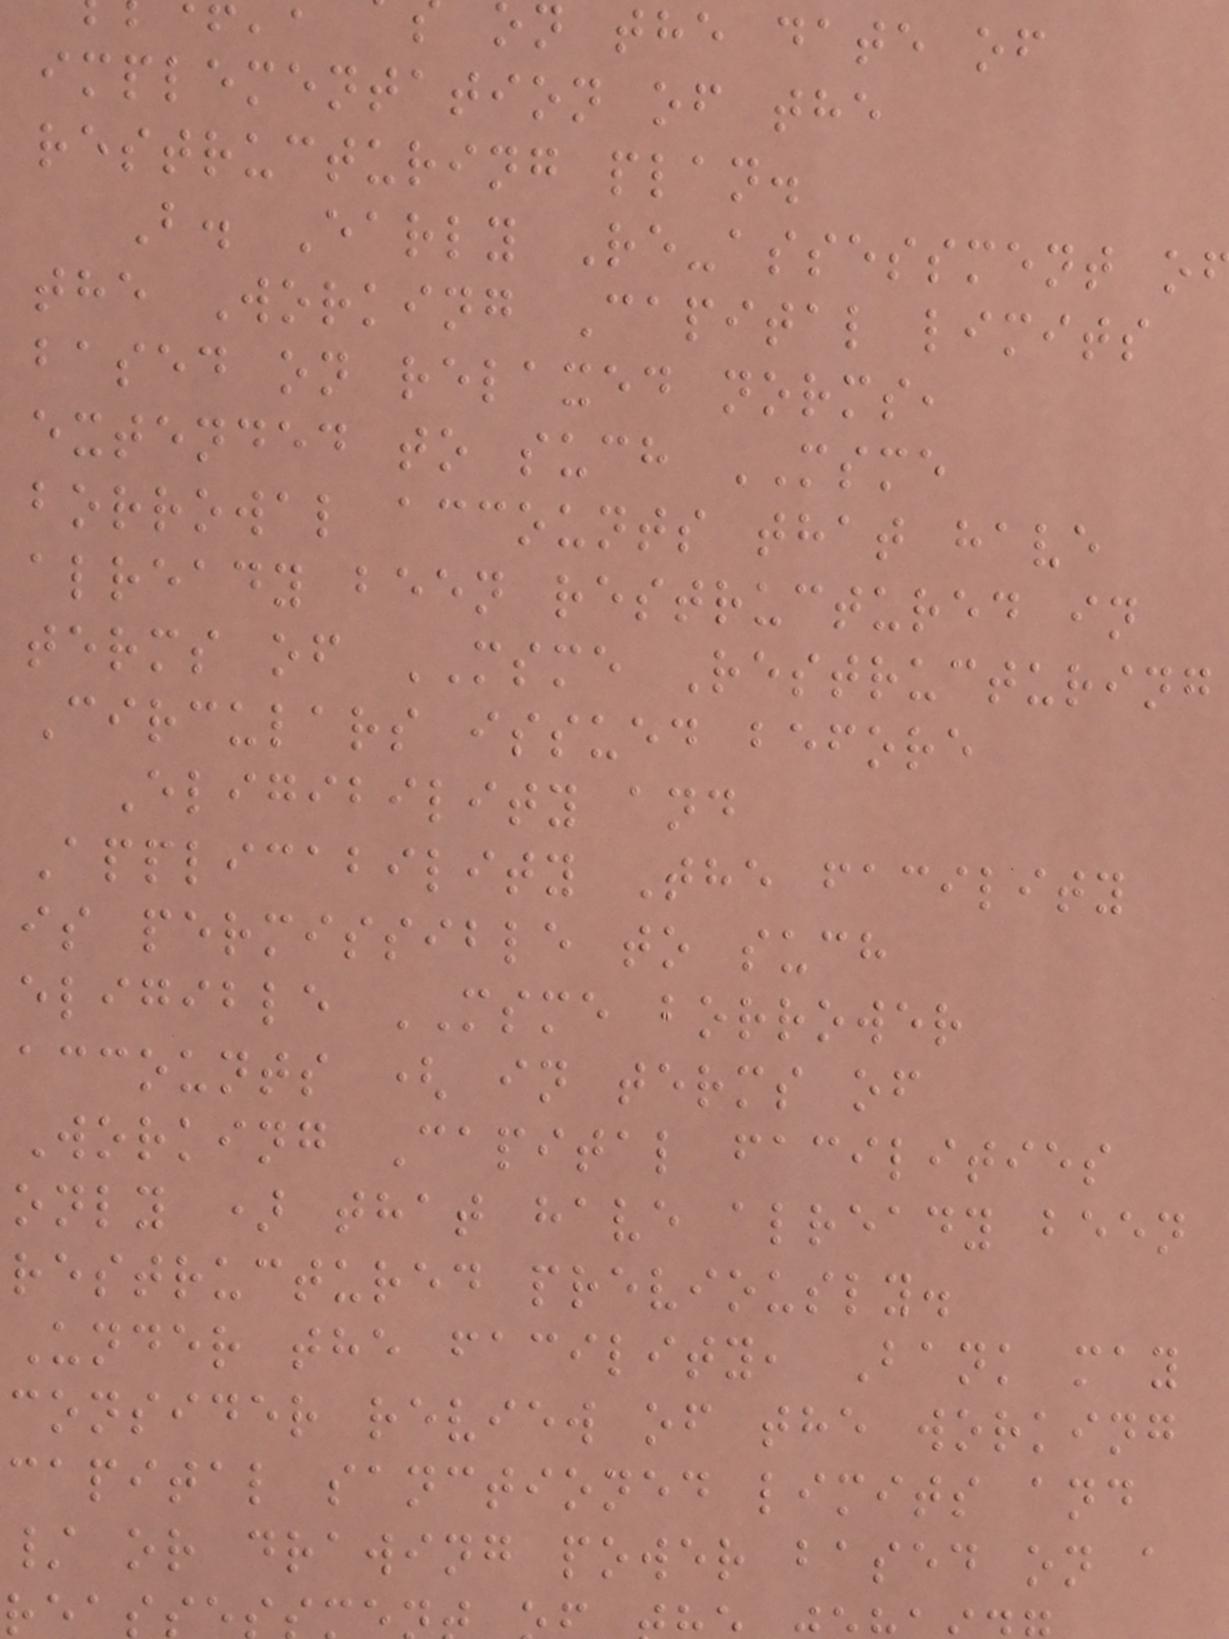n the date of
implementation of the
restructuring plan.
B. Early Re-assessment o
the Working Capital limits
based on relaxed norms,
extended to such MSME
borrowal accounts that have
already been restructured in
terms of MSME Restructuring
Circulars issued before
Eligibility and
Applicability The facility
is permissible to such
eligible MSME borrower
accounts ( in terms of
Working Capital facilities
only ) that have already been
restructured previously.
Under the facility, Bank may
consider review of the working
capital sanctioned limits and
/ or drawing power based on a
